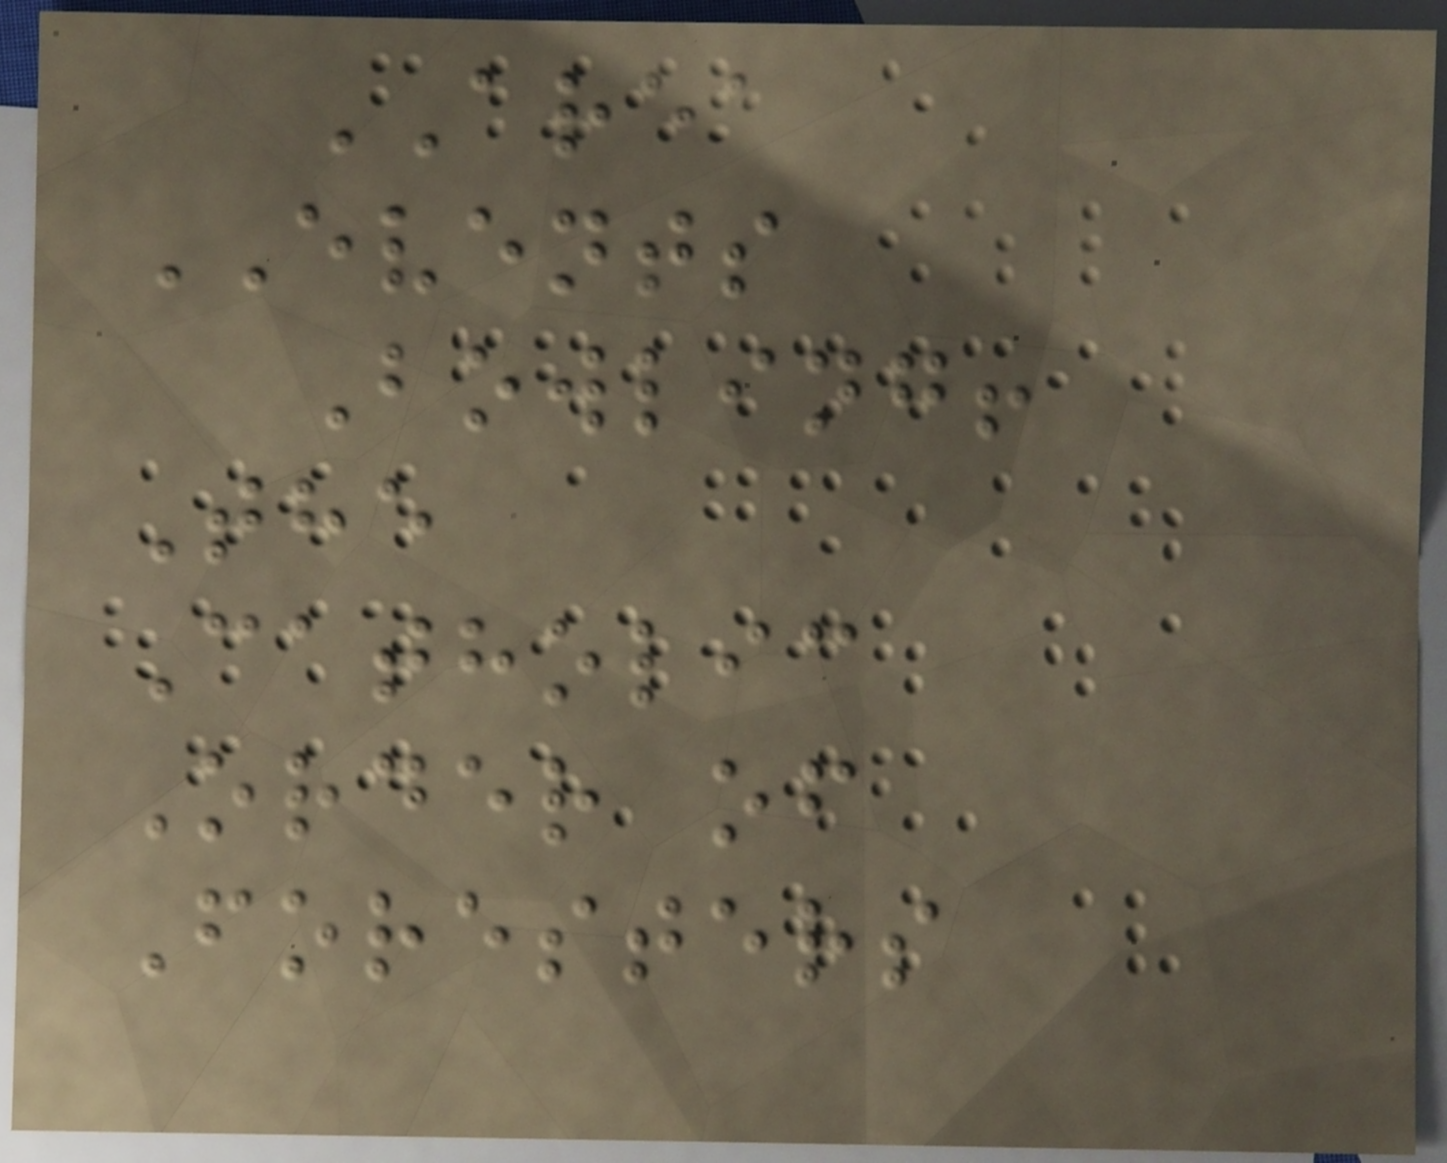AREA
EVENTS
Bowling!
The
Catholic
Order of
Foresters
